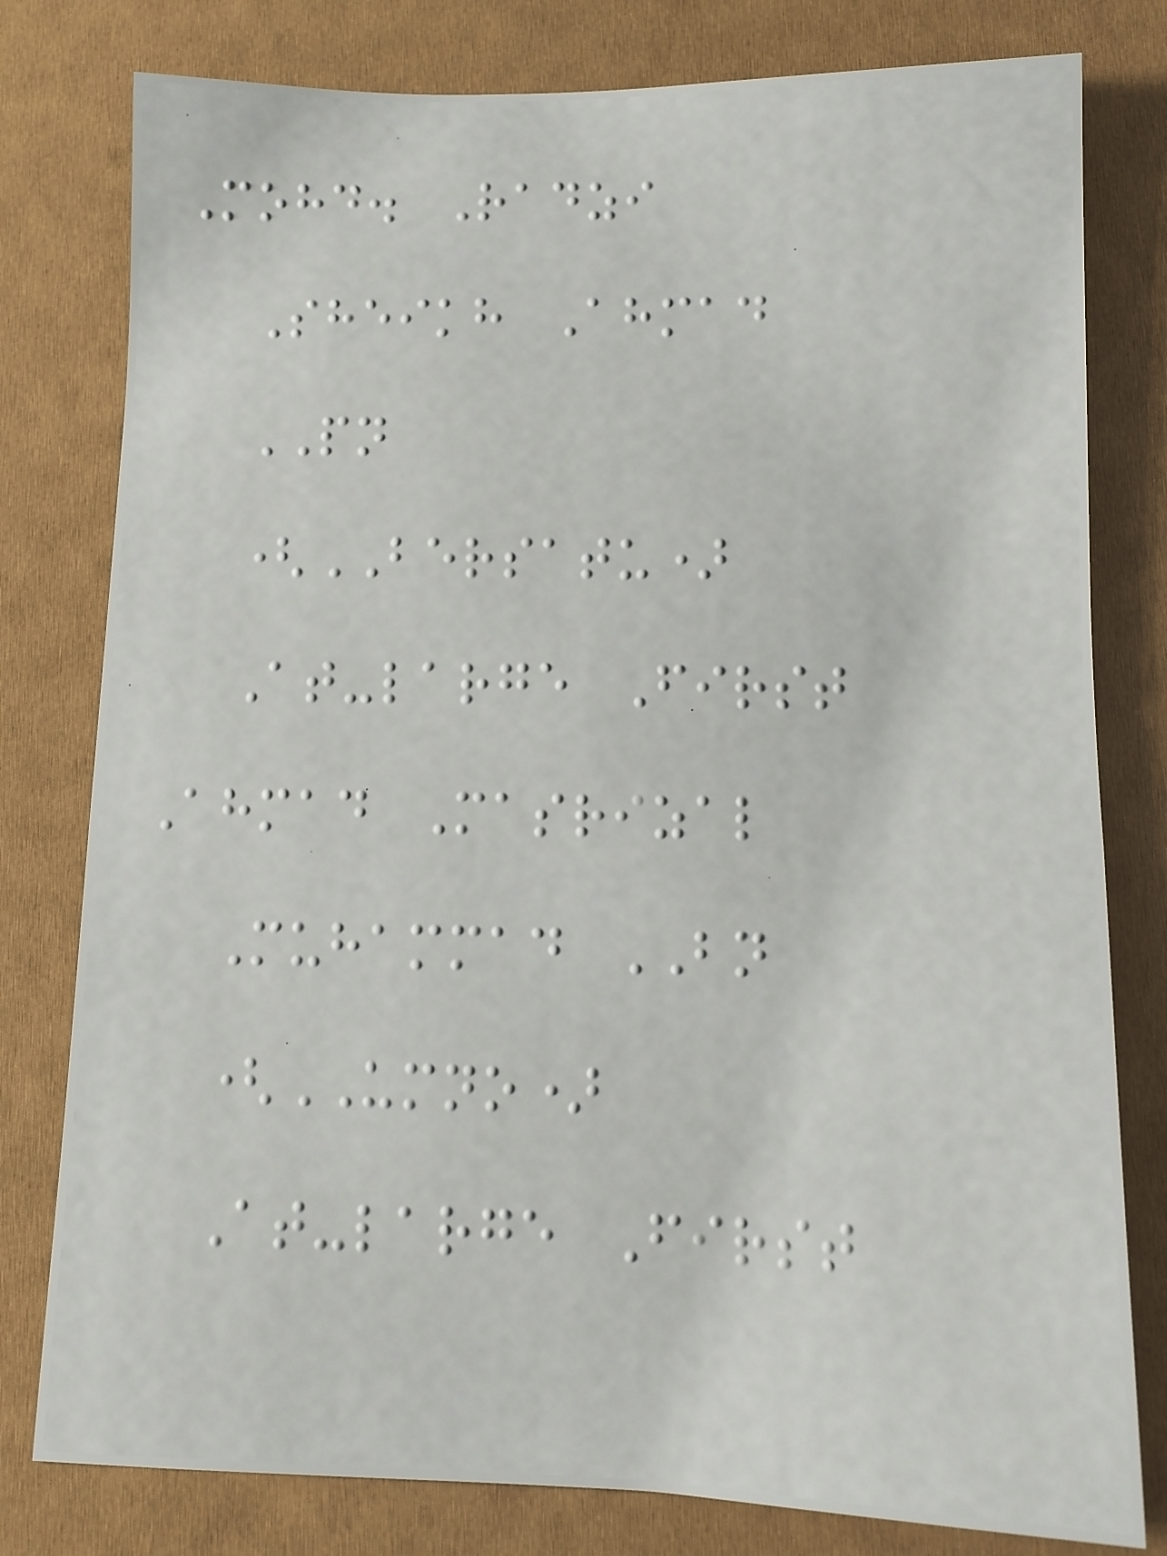Mohd. Radzi
Sheikh Ahmad
PN
(BERSATU)
At-large First
Ahmad Masrizal
Muhammad BN
(UMNO)
At-large First
